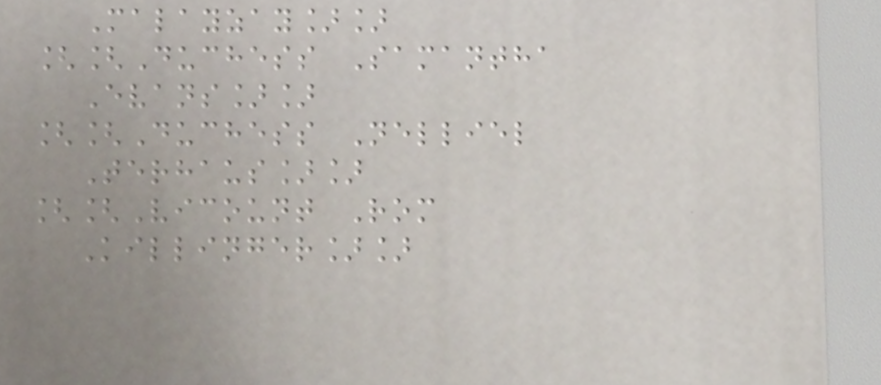Malayzay]]
[[Duchess Samantha
Evans]]
[[Duchess Nelliel
Terhaus]]
[[Vicount Rom
Killinger]]
